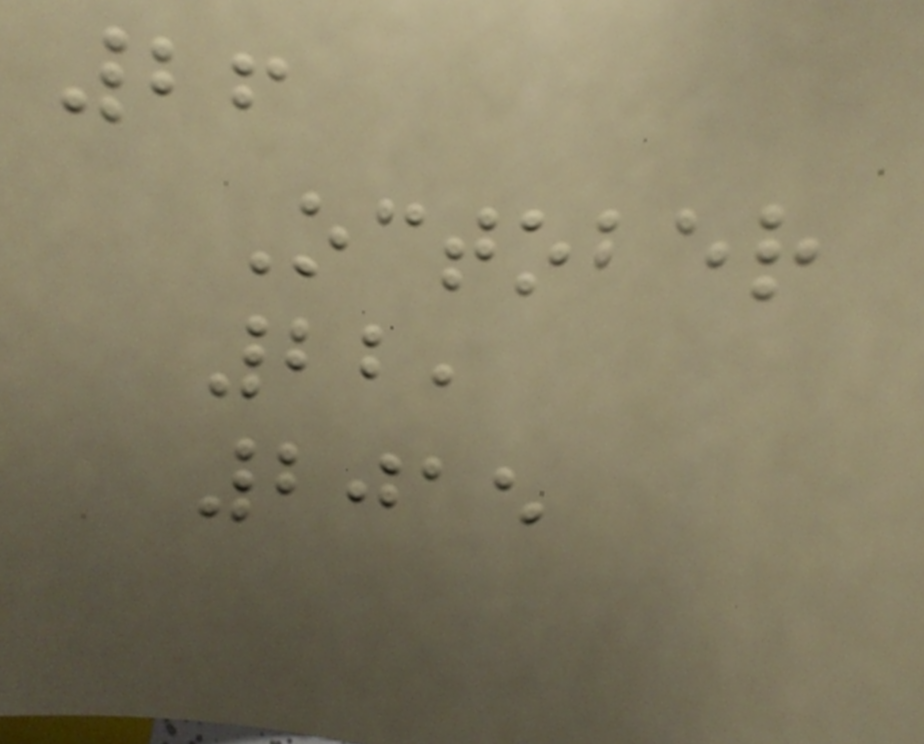26
October
22,
2015
